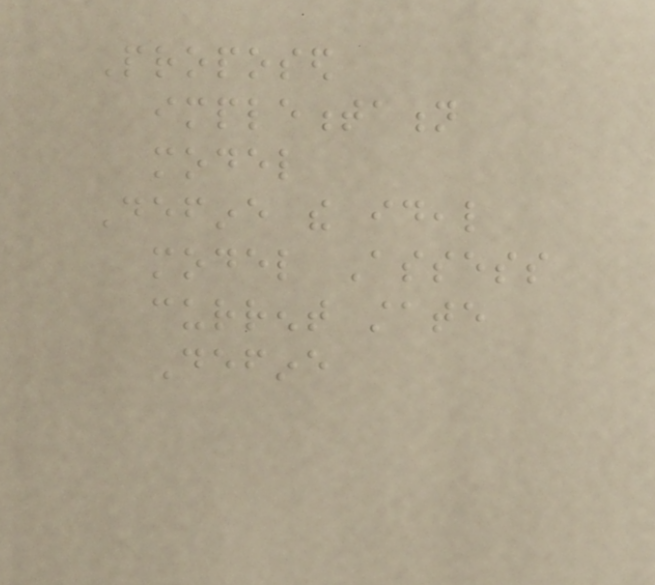Proposed
implementation
model
Define the ideal
model Assess
current state
Define
